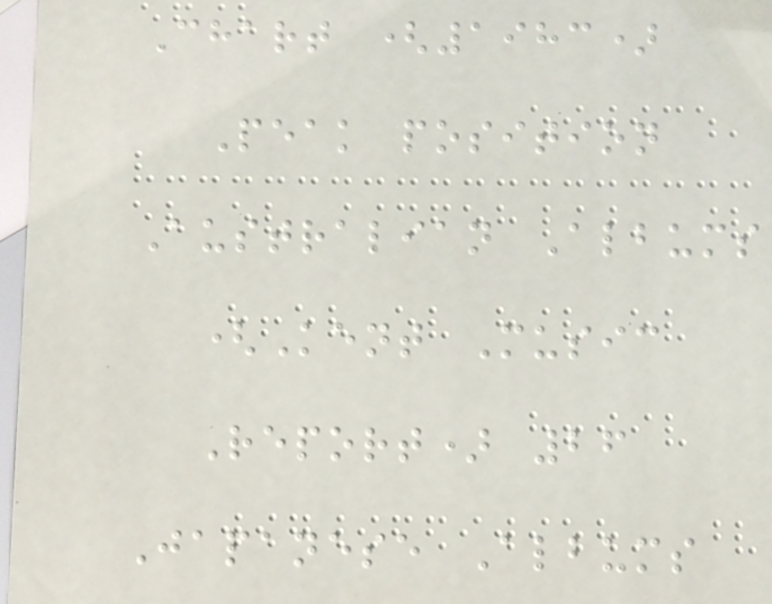Chart (1983)
Peak position
Australian Albums
(Kent Music
Report) 26
Japanese Albums
